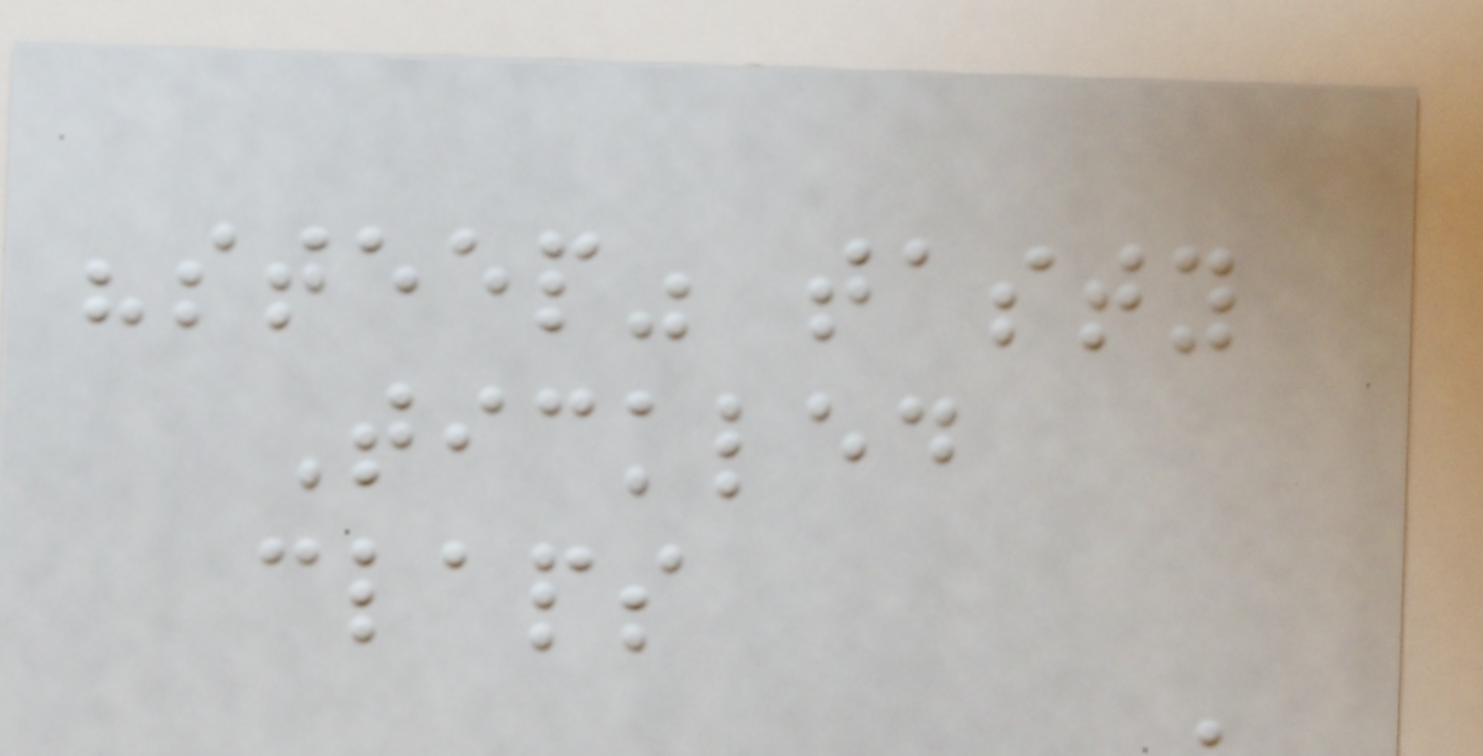"steep" tasty
Tickled
claps
